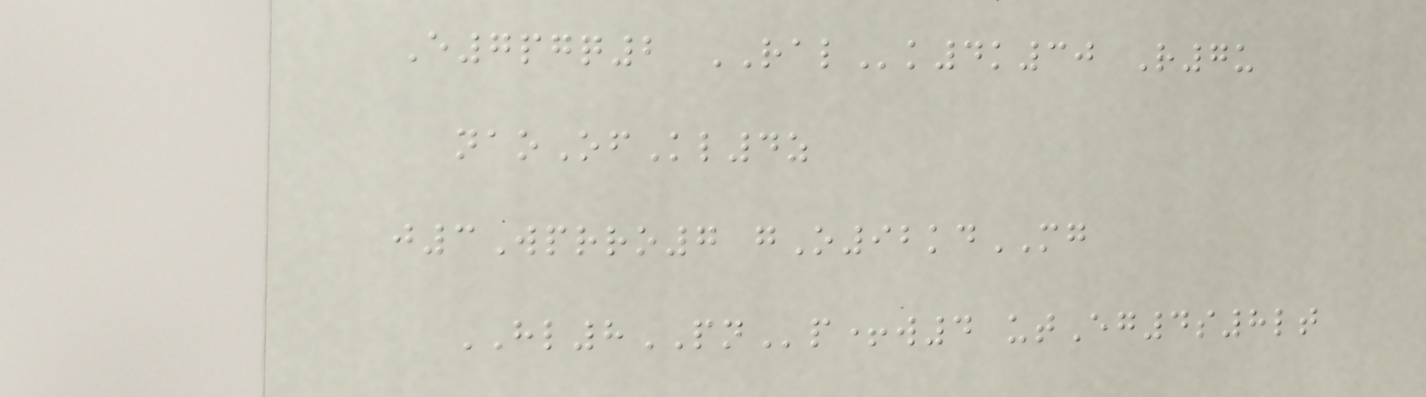E7pgq2 RALk4k30 R7u
naoOfKl4z
j3Wprro7 gO92kdMG
HL8PNp+w4 utEg4s8lt
